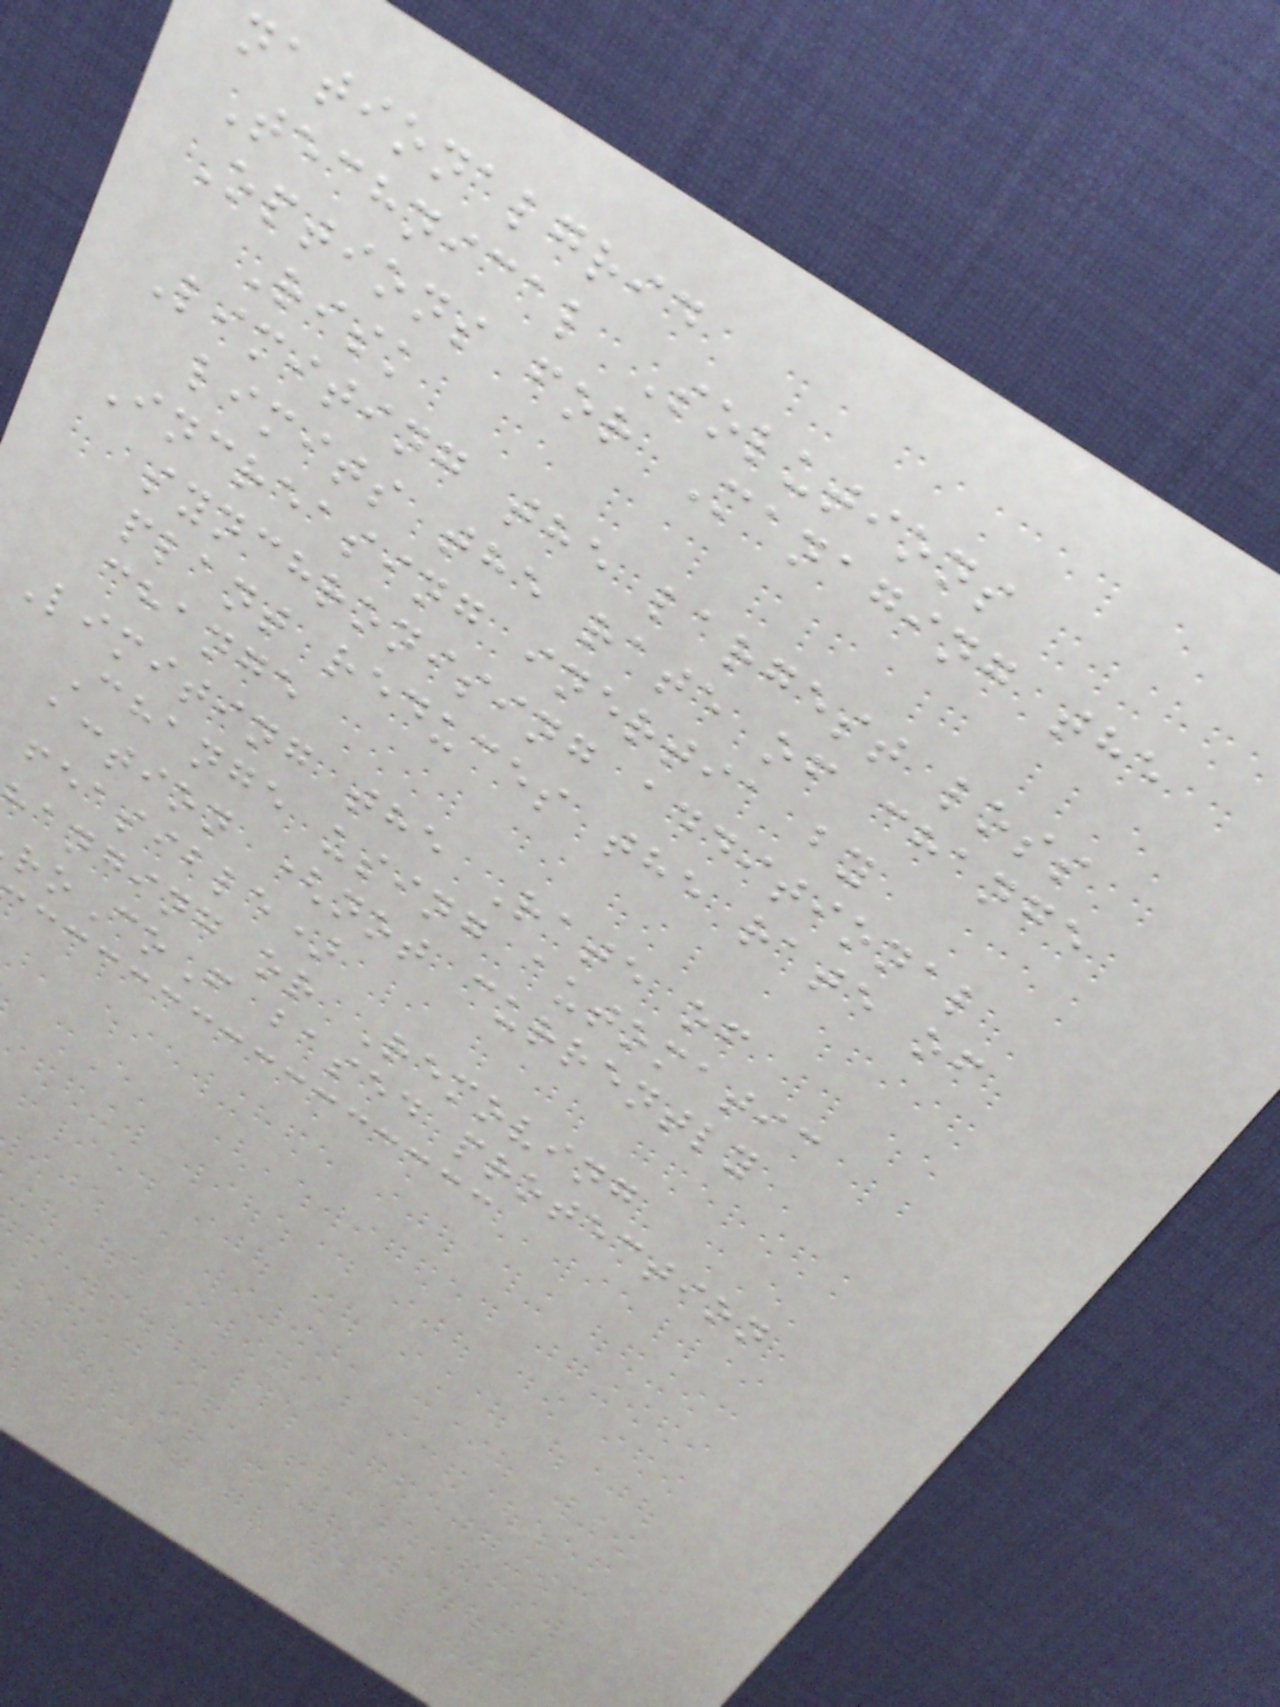nationalgrid
Technical Solutions
Options for Managing the
Risk
Limiting the largest loss
limits the rate of change
Increasing inertia by
synchronising additional
plant reduces the rate of
change
Limiting the Rate of
Change using automatic
action (not currently
feasible)
anging or Removing
oCoF based protection
